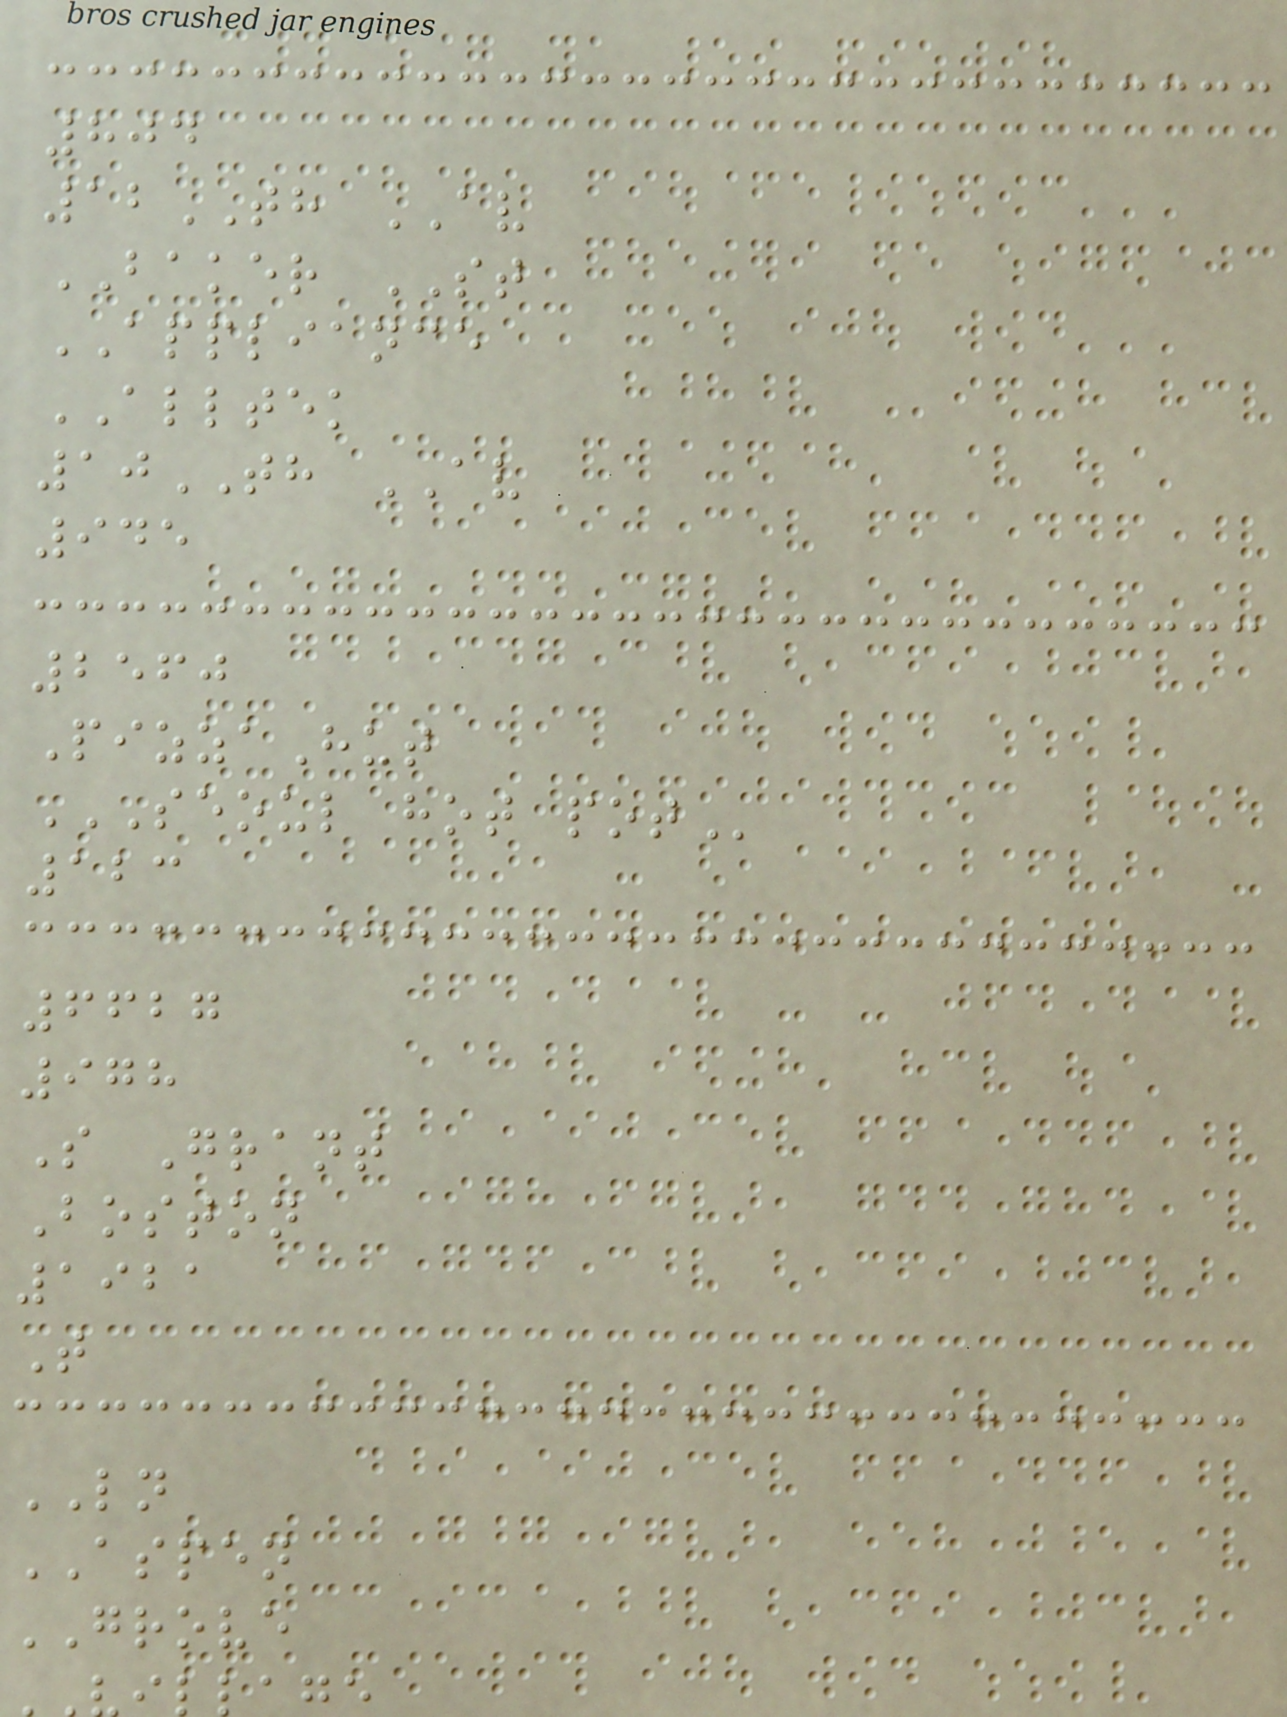804
12TH AV
BAKER ST
APPLIANCE
ALLTEK
10TH AV
945
2560
PizzaHut
SEOUL HOT POT
123
6627
978
S Grant
Boston
1921
T
LN
ASPEN
GROVE
